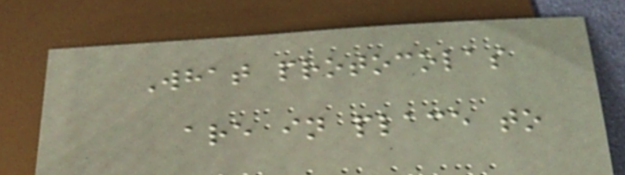What protocolas
are in place to
